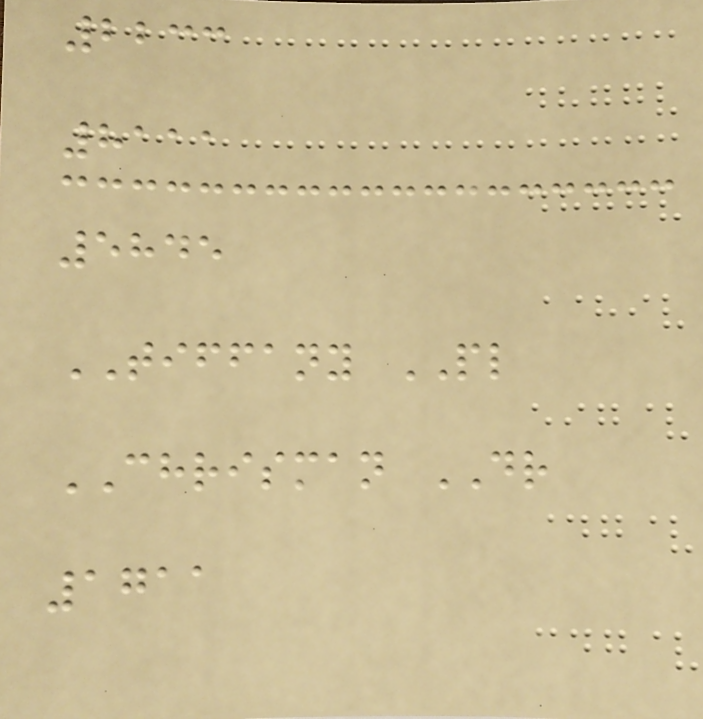2233
8111
5845
TIFFANY PL
CHRISMAN DR
1711
